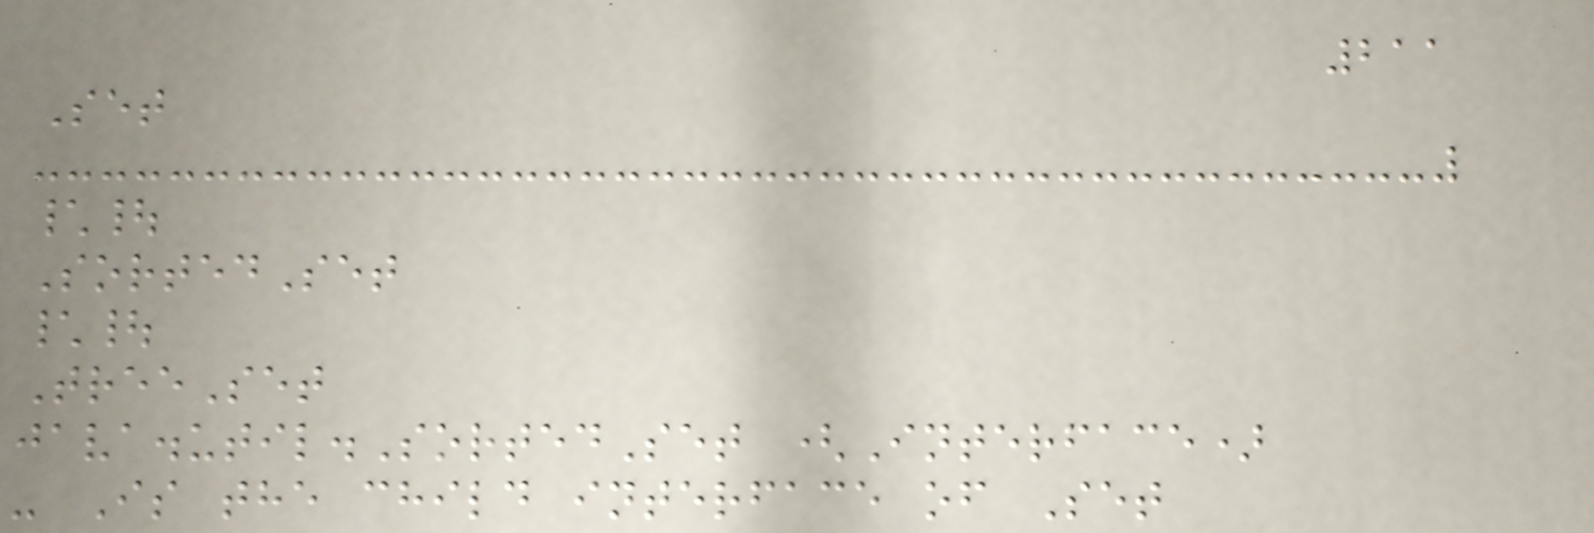211
Set
\|
SortedSet
\|
TreeSet
java.util.SortedSet (Interface)
- Is the child interface of Set
